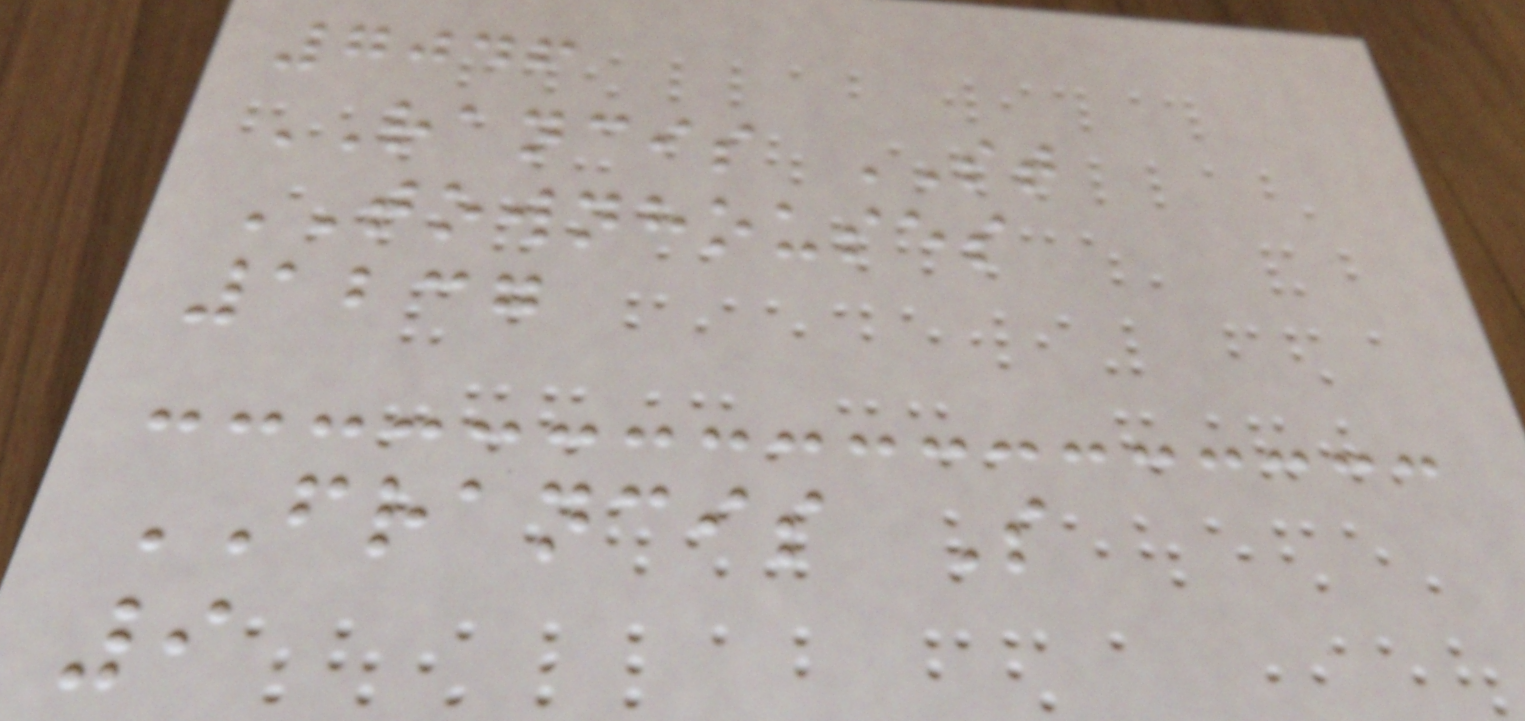7046
RANCIS ST
TOWNHOUSES
1237
FRANCIS S
9
